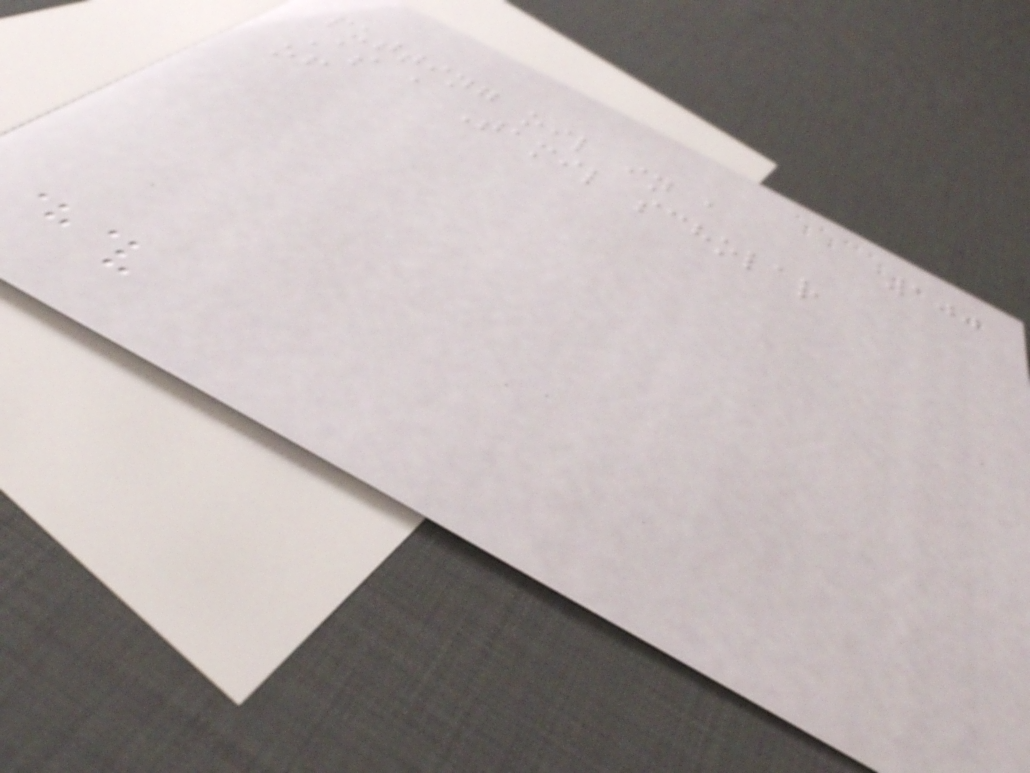100
putting oil in a
As a Tamil scholar
of
